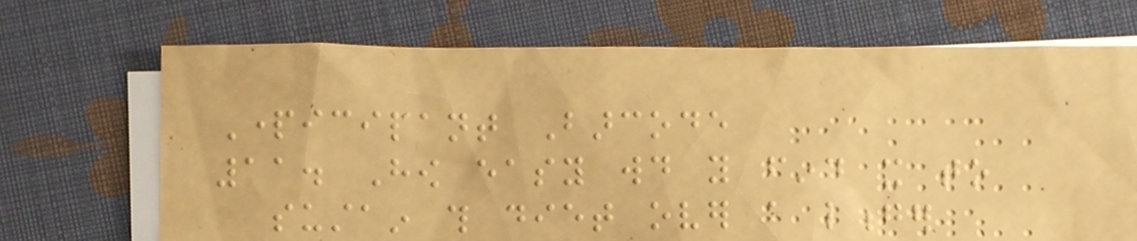Participant Barcode
11. How easy would you find it to
sustain this diet over a longer
